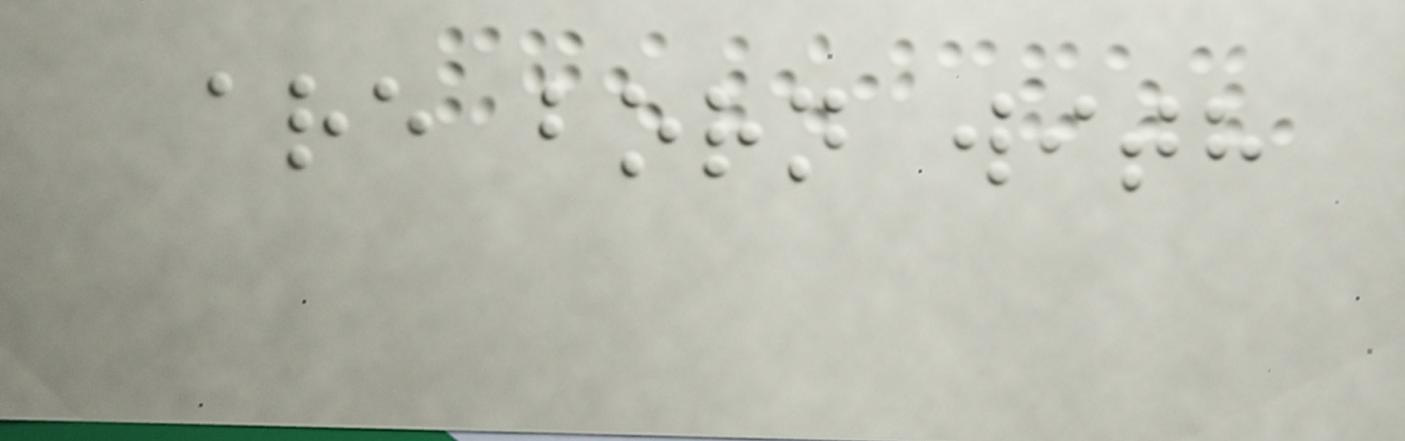are born with
